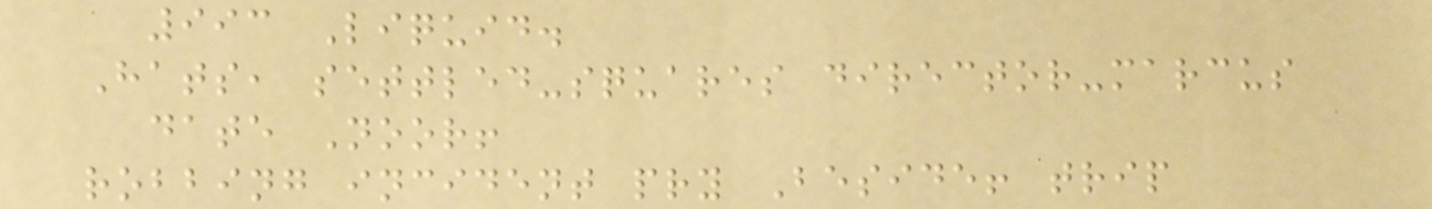993 Liquid.
Hats, settled-squares director-marcus
date Noor!
robbing incident pry Beside! trip
